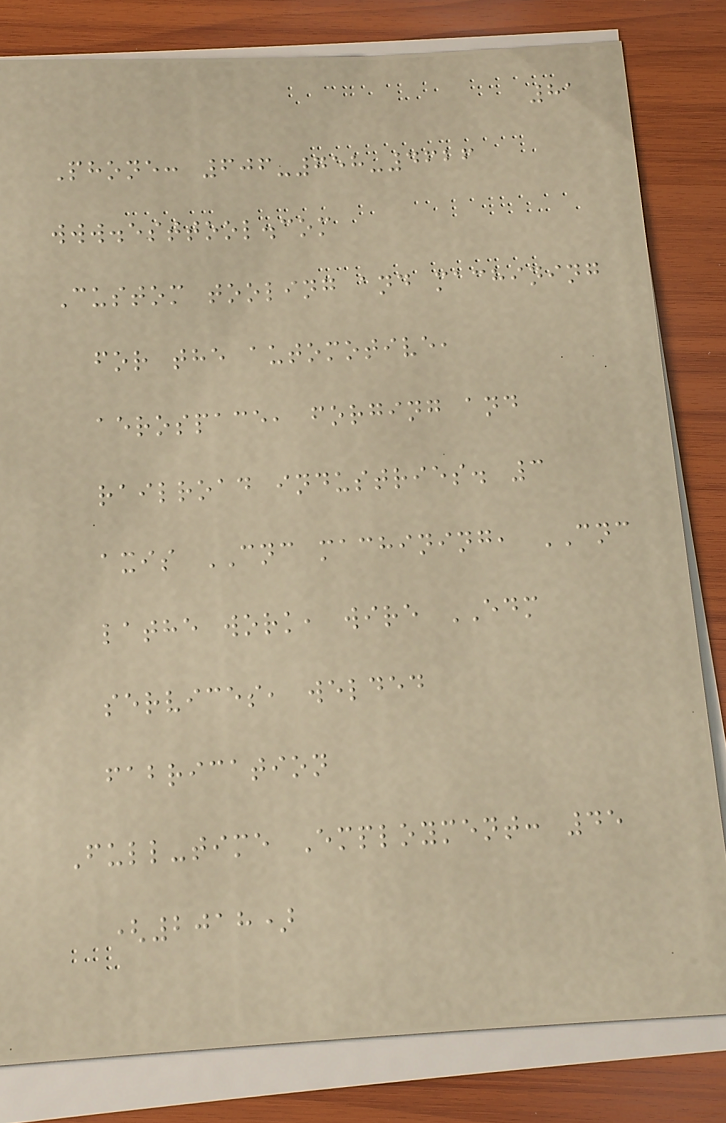81
Phone: 606-758-4626
www.esttool.com
Custom tooling and machining
for the automotive,
aerospace, forging and
railroad industries. 3
axis CNC machining, CNC
lathe work, wire EDM
services, welded
fabrication
Full-time Employment: 45
(2018)
